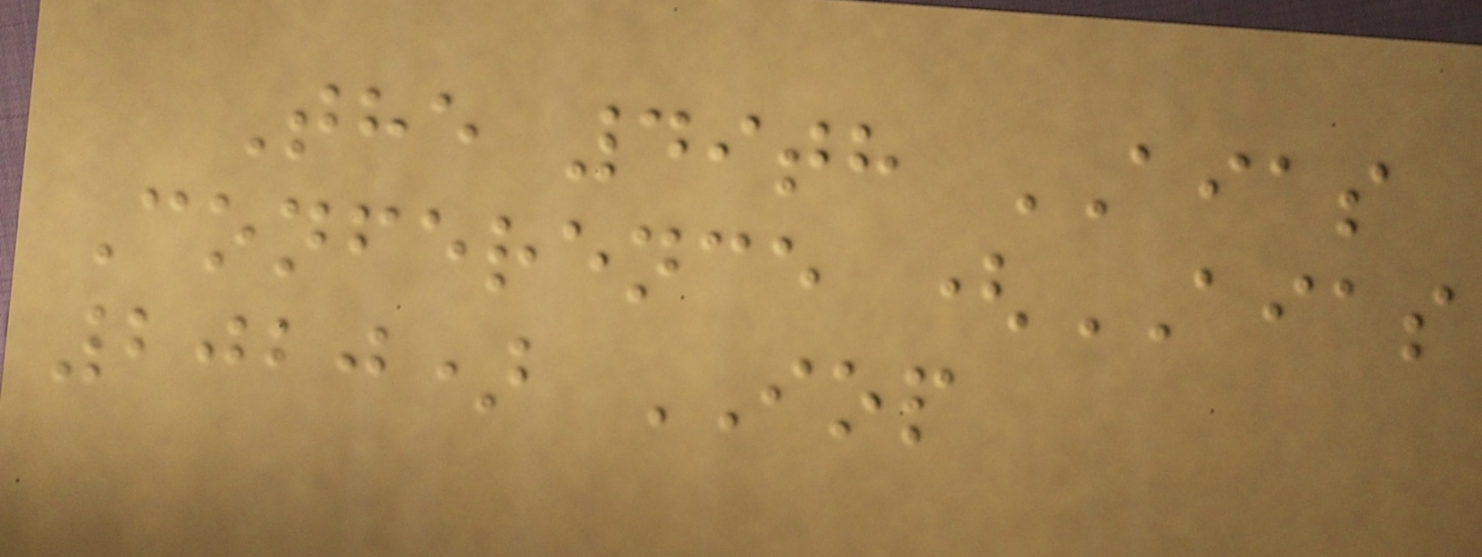The 49th AIAS
Conference (AIAS
2020) IOP
